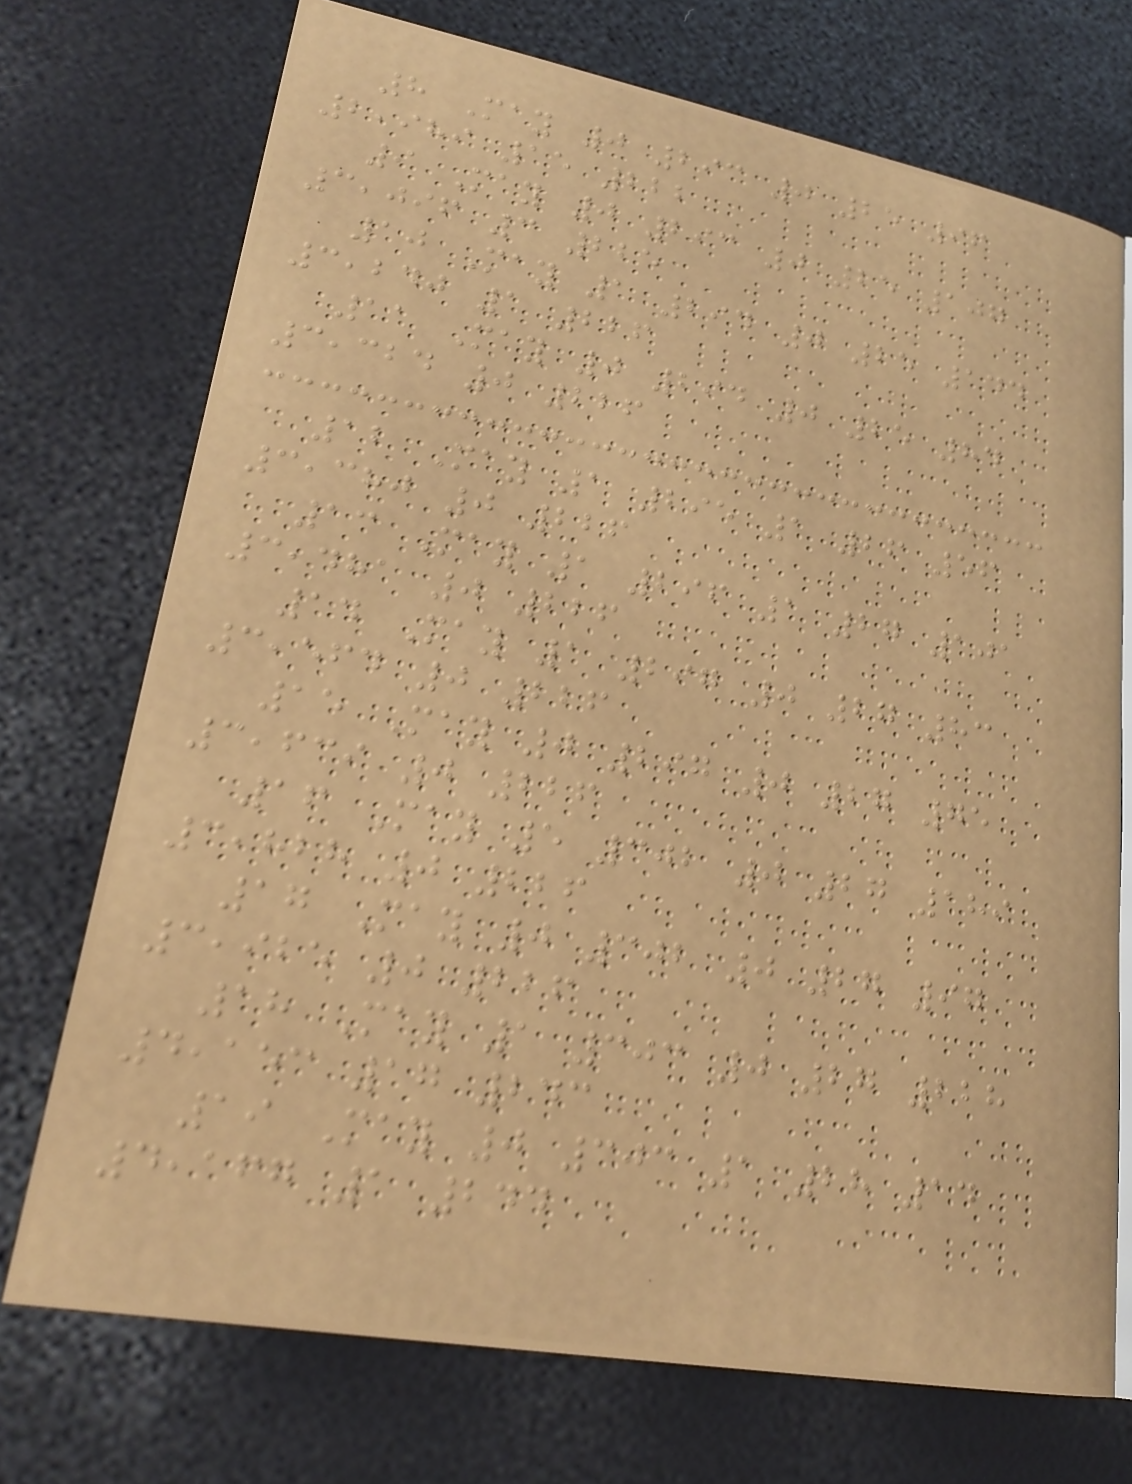8 May 0 293 0 25 96
2,989 15 222
9 May 0 293 0 25 107
3,096 3 225
10 May 1 294 0 25 144
3,240 1 226
11 May 0 294 0 25 84
3,324 0 226
12 May 1 295 1 26 56
3,380 0 226
13 May 1 296 1 27 101
3,481 0 226
14 May 1 297 0 27 83
3,564 0 226
15 May 0 297 0 27 75
3,639 0 226
16 May 5 302 0 27 189
3,828 0 226
17 May 0 302 0 27 97
3,925 0 226
18 May 1 303 0 27 228
4,153 17 243
19 May 0 303 1 28 14
4,167 1 244
